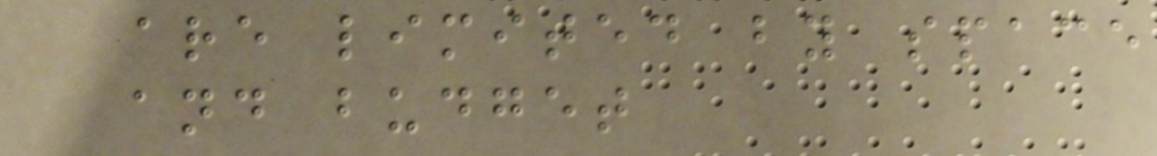are limited by space
and budget
